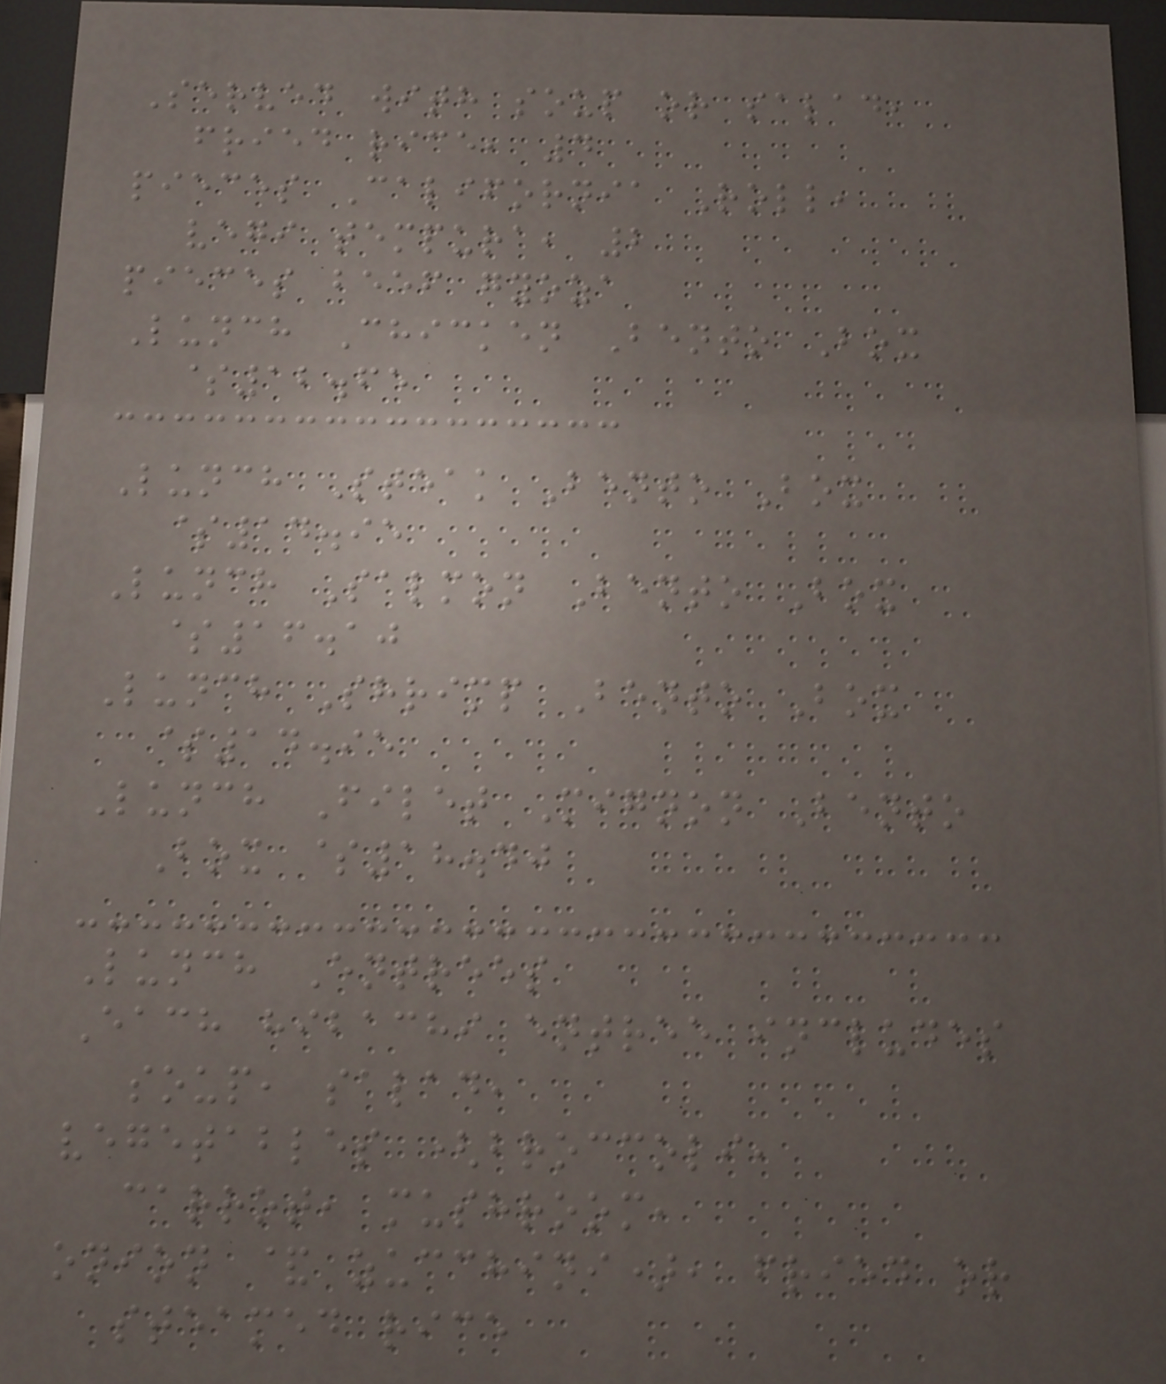Served with soup or salad,
fried rice, 4
pieces California Roll,
vegi tempura, 2
pieces beef gyoza
Lunch Chicken Bento Box
$12.65
Lunch Steak Bento Box
$14.95
Lunch Salmon Bento Box
$16.10
Lunch Shrimp Bento Box
$14.95
Lunch Filet Mignon Bento
Box $18.40
Lunch Entrees
Each hibachi entree includes
soup, salad,
vegetables (broccoli,
carrot, mushroom,
onion & zucchini), fried or
steamed rice
